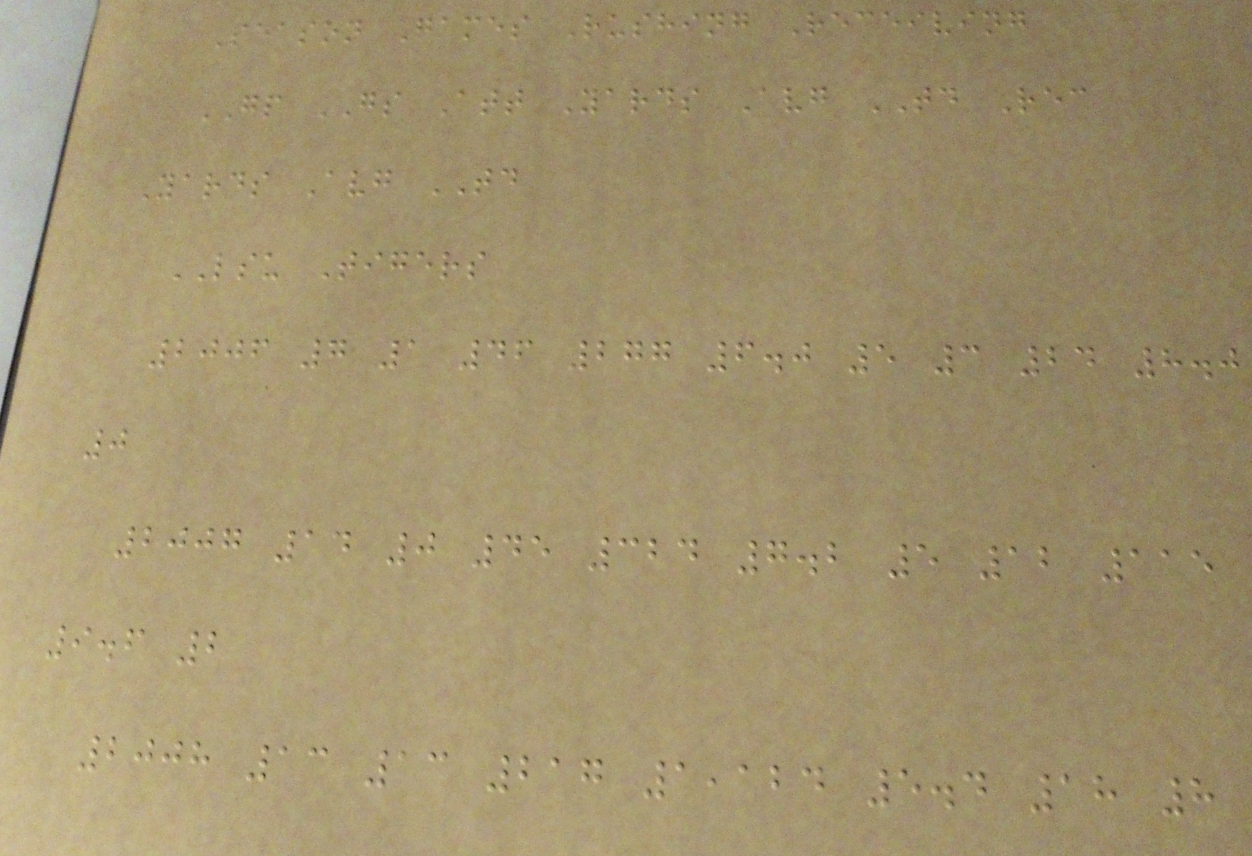Season Games Rushing Receiving
GP GS Att Yards Avg TD Rec
Yards Avg TD
LSU Tigers
2006 7 1 46 277 6.0 5 3 24 8.0
0
2007 14 0 45 324 7.2 5 12 115
9.6 2
2008 13 13 217 1,124 5.4 18 8
